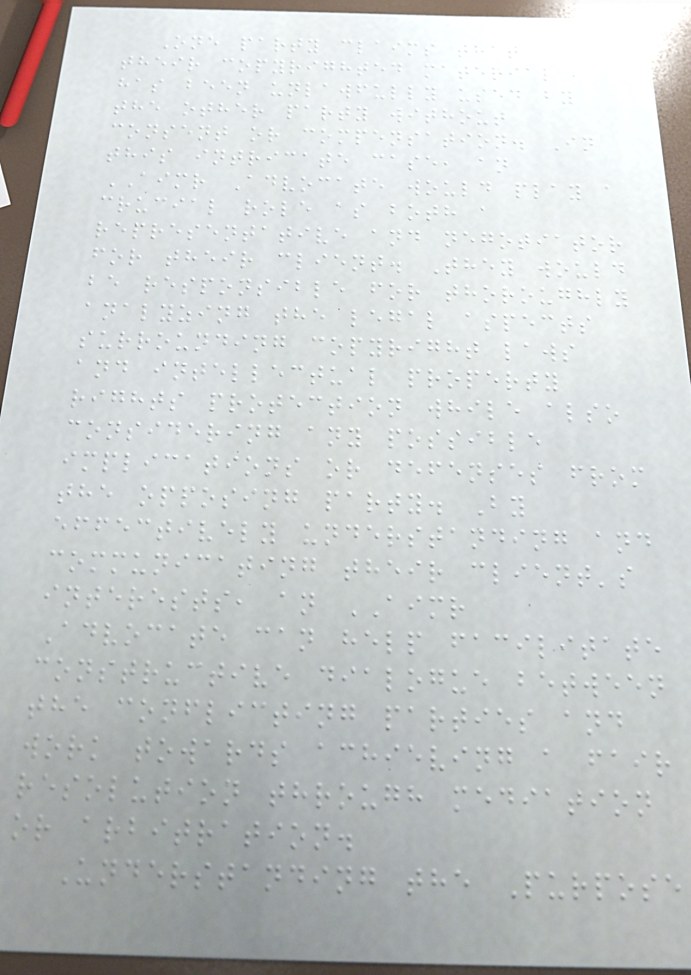One party claims that
their copyrighted material
has been unlawfully used by
the other party without
consent or compensation. In
this intricate case, an
AIMR Advocate would play a
crucial role as both a
representative and negotiator
for their client. They would
be responsible for thoroughly
analyzing the legal aspects
surrounding copyright laws
and intellectual property
rights protection while also
considering any possible
implications or defenses from
the opposing party. By
effectively understanding and
communicating their client's
interests, an AIMR
Advocate can help facilitate
constructive dialogue between
the conflicting parties and
work towards achieving a fair
resolution through mediation
or arbitration.
Understanding the Purpose
